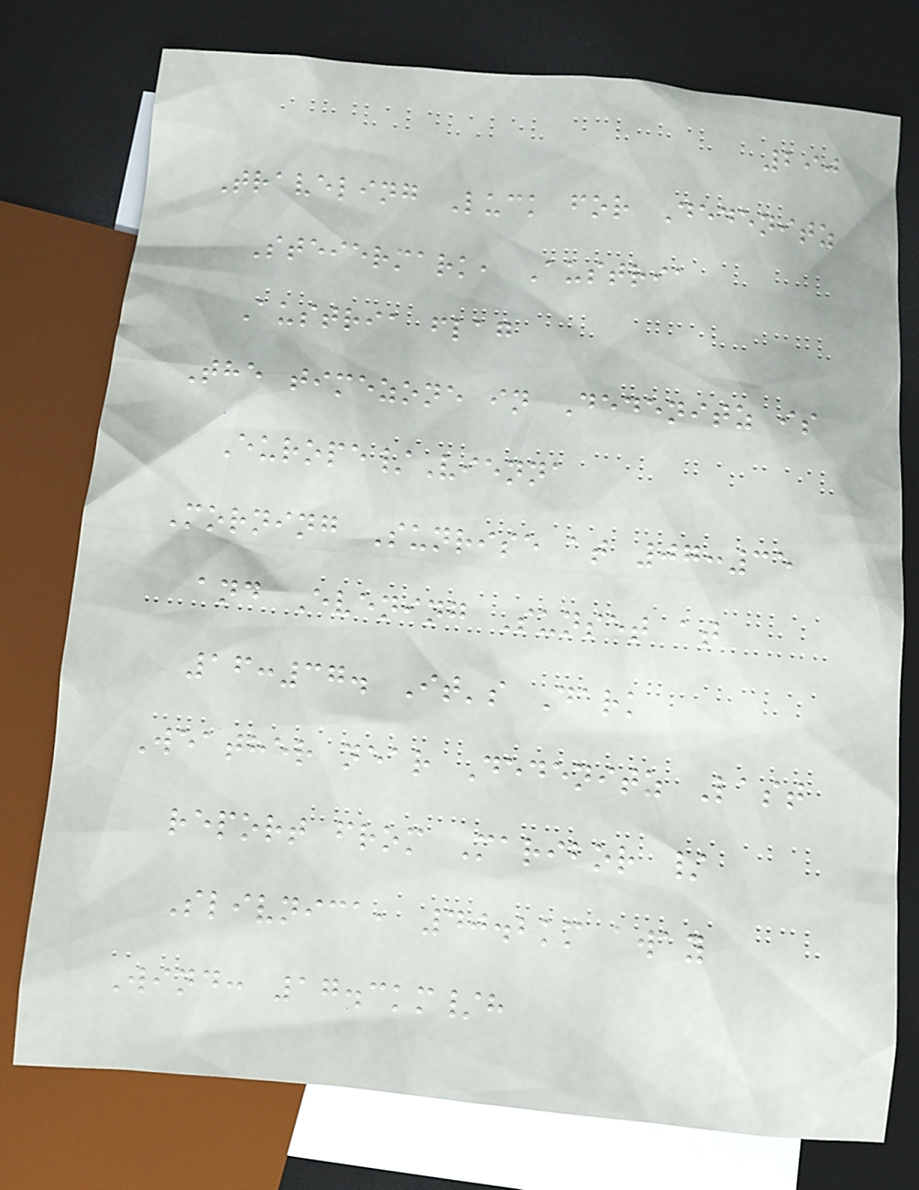290
Traveling Luck for Dedenitz
Steiermark, Austria
Austria flag
The timezone in Dedenitz is
Europe/Vienna
Morning Sunrise at 07:35
and Evening Sunset at
16:37. It's Dark
Weather near Dedenitz Last
report from Maribor /
Slivnica, 40.2km away
Wind: 17.3km/h
